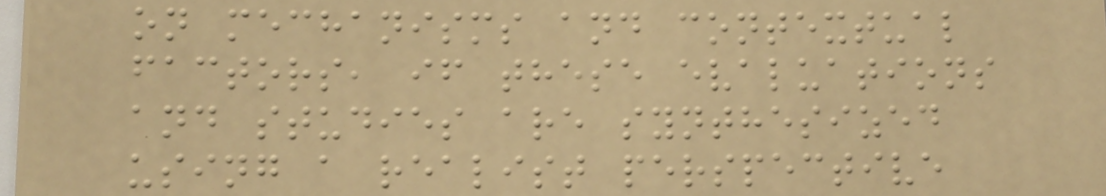on mechanisms and contextual
factors, if these evaluations
and studies are synthesized
using a realist perspective
